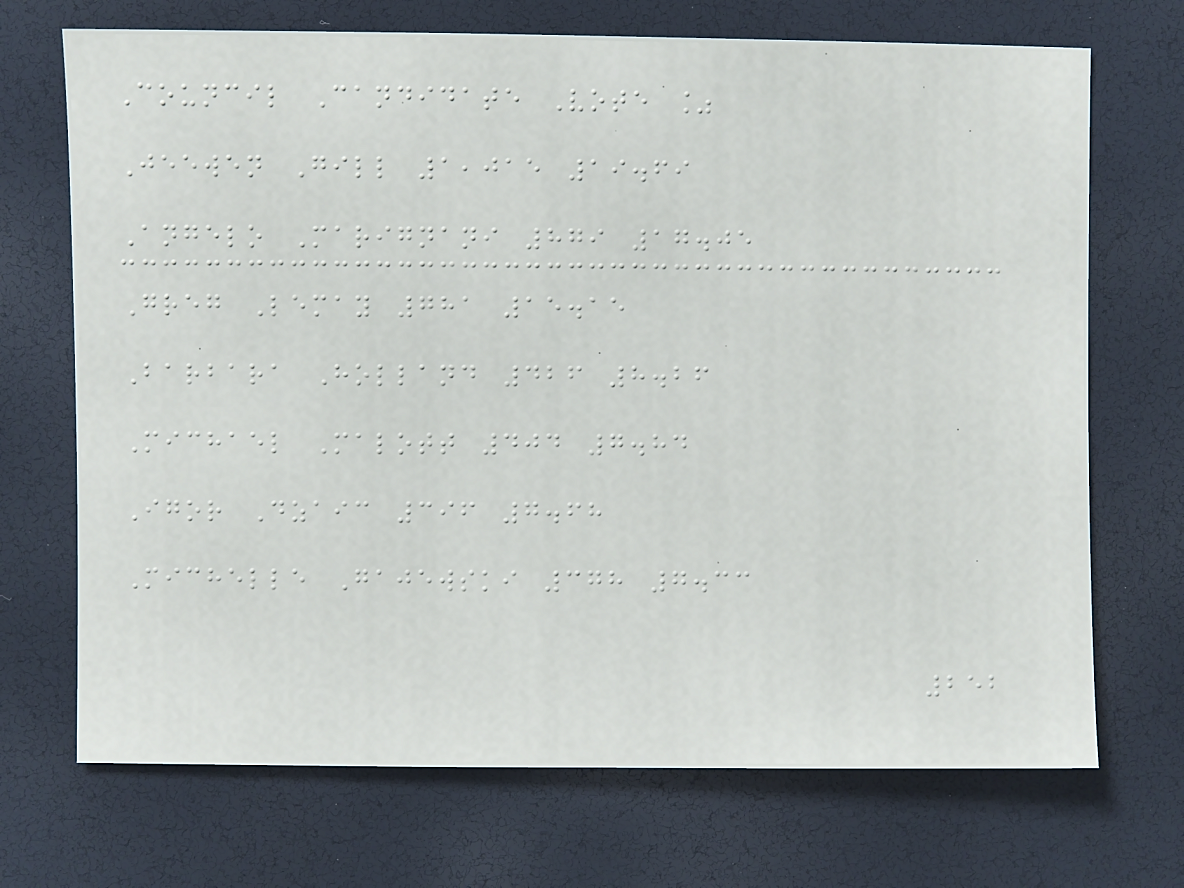Council Candidate Vote %
Jeewen Gill 1,015 19.69
Angelo Marignani 879 17.05
Greg Lemay 781 15.15
Barbara Holland 426 8.26
Michael Malott 404 7.84
Igor Dzaic 396 7.68
Michelle Gajewski 378 7.33
252
